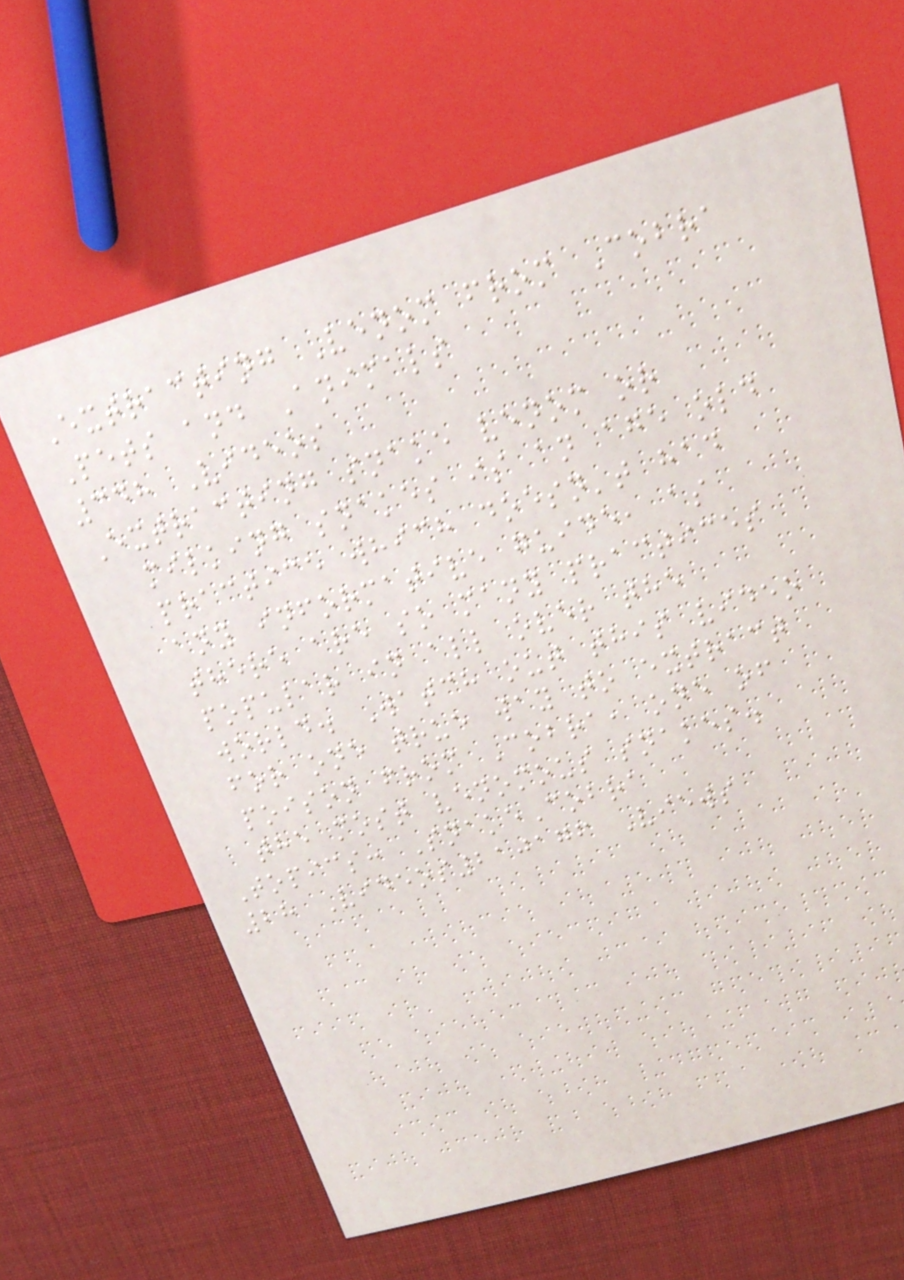Extracting Venom from Cobra
Pets and Animals
348 Videos
Extracting snake venom or
milking snakes is an age old
practice which doesn't had
any informative guide, as
there are so many practices
popular in all over the
world. Watch out this video
for one true way to extract
poison from Cobra, one of
the most venomous snakes.
Topics: SnakeCobra
28 Videos210176 Views
